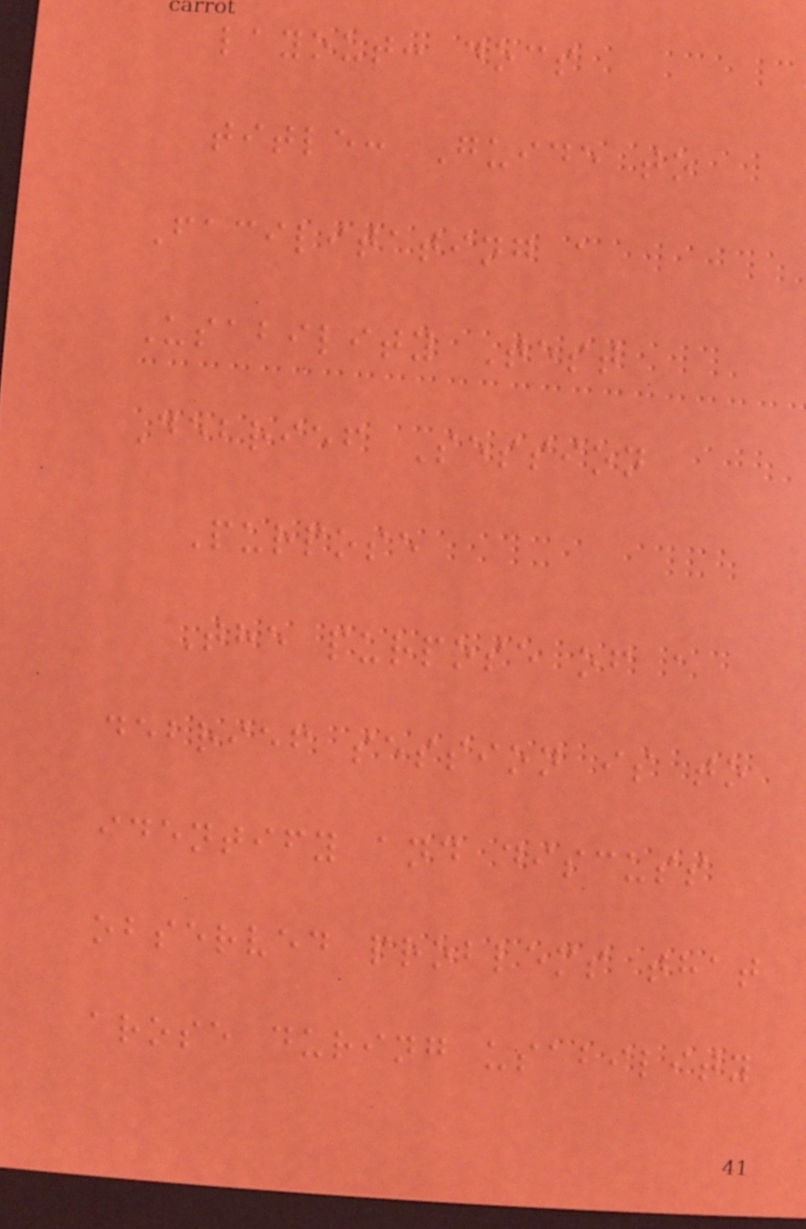layout: docs
title: Guide to
Facilitating a
Usability Test
Debrief Session
Purpose
The purpose of a
debrief session is to
identify and discuss
observed problems that
arose during usability
